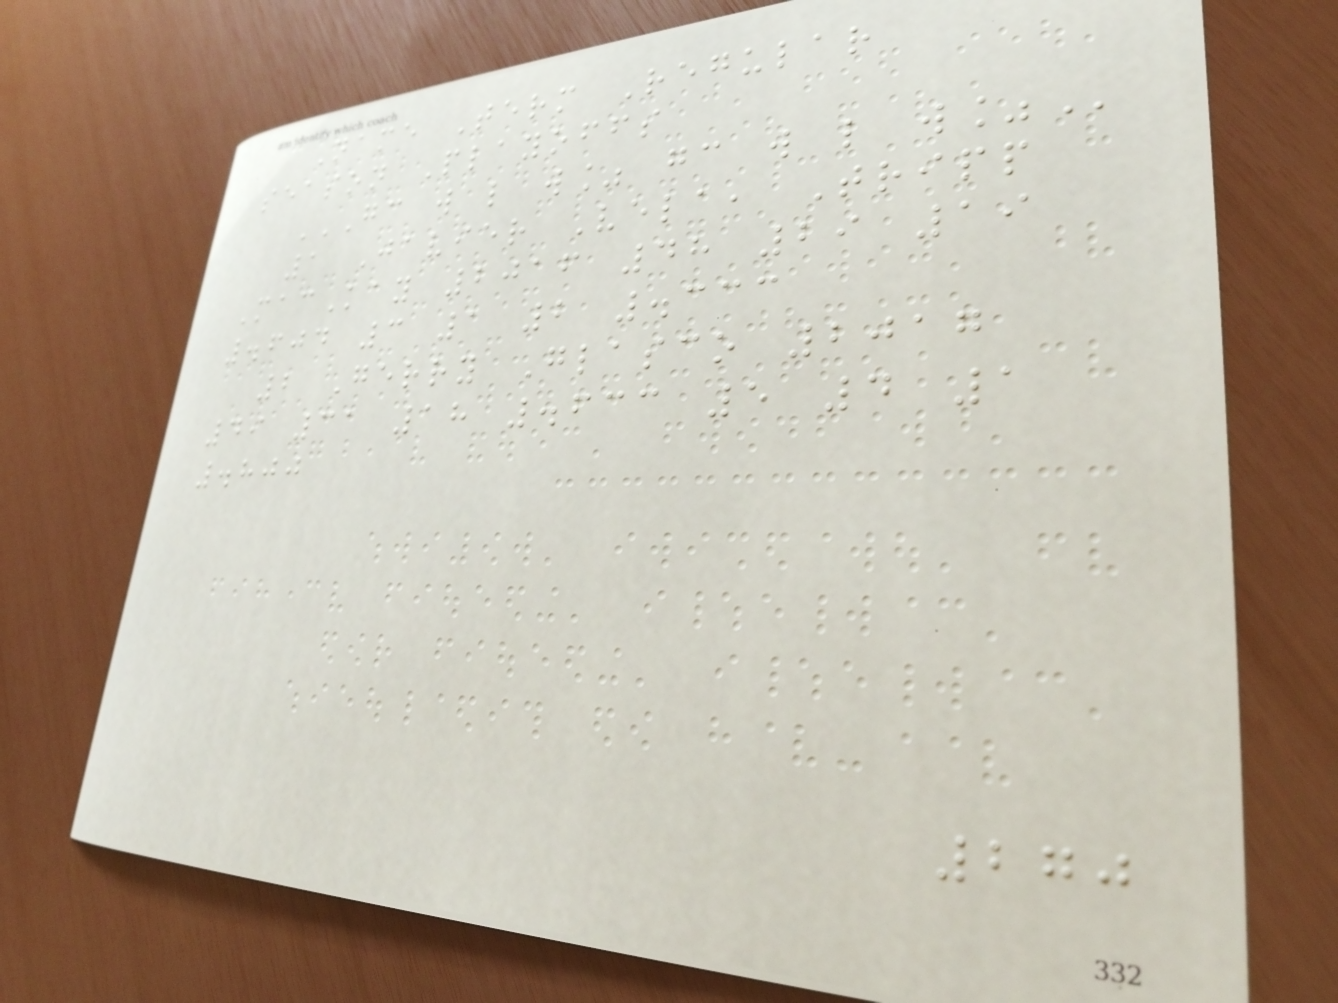Name Term Regular
season Playoffs
GC W L W% GC W L W%
1 Javier Vela, Tripp
MacKay 2016 48 29 19
.604 3 1 2 .333
2 Gerry Glasco 2017
49 31 18 .633 5 4 1
.800
270
